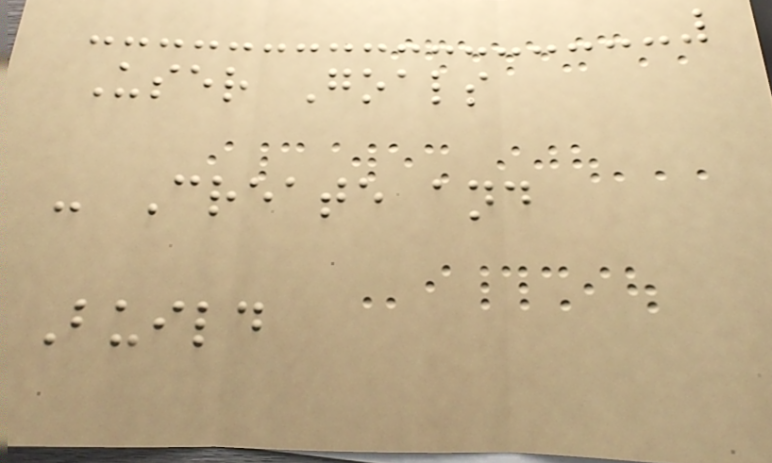User Goals
- Create and
Build
